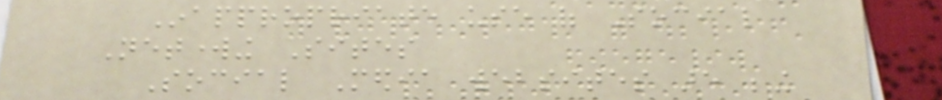Inappropriate use of Social
Networking Sites
Social Media websites are being
